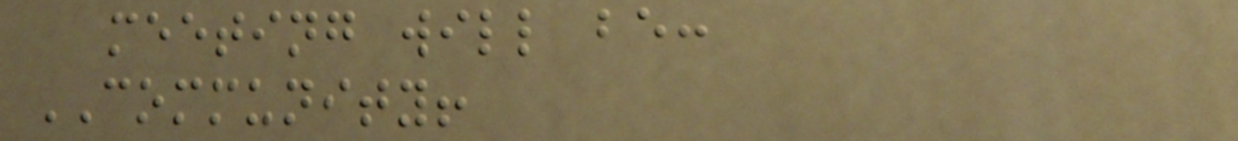meeting will be:
COMMUNITY!
